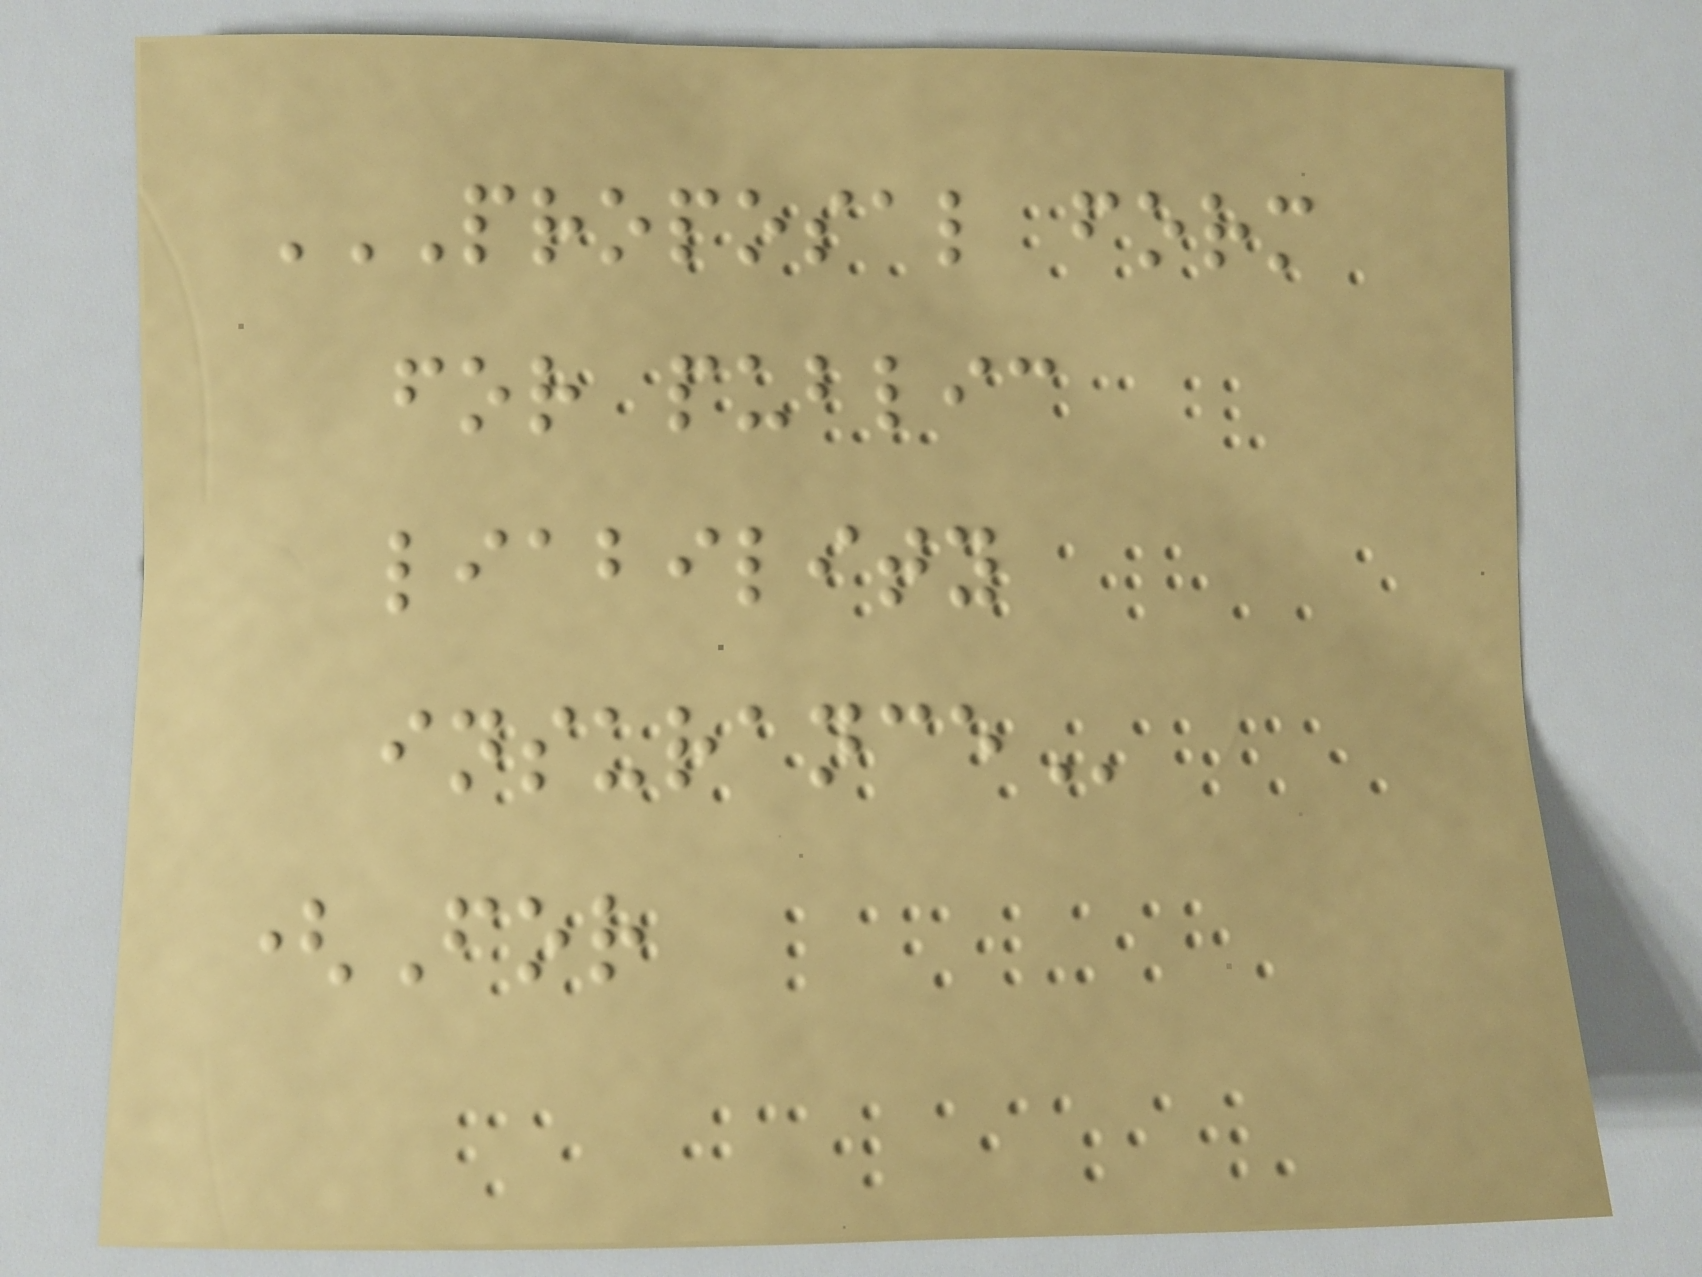PROPOSAL FORM
FOR PUBLIC
LIABILITY
INSURANCE
(For
